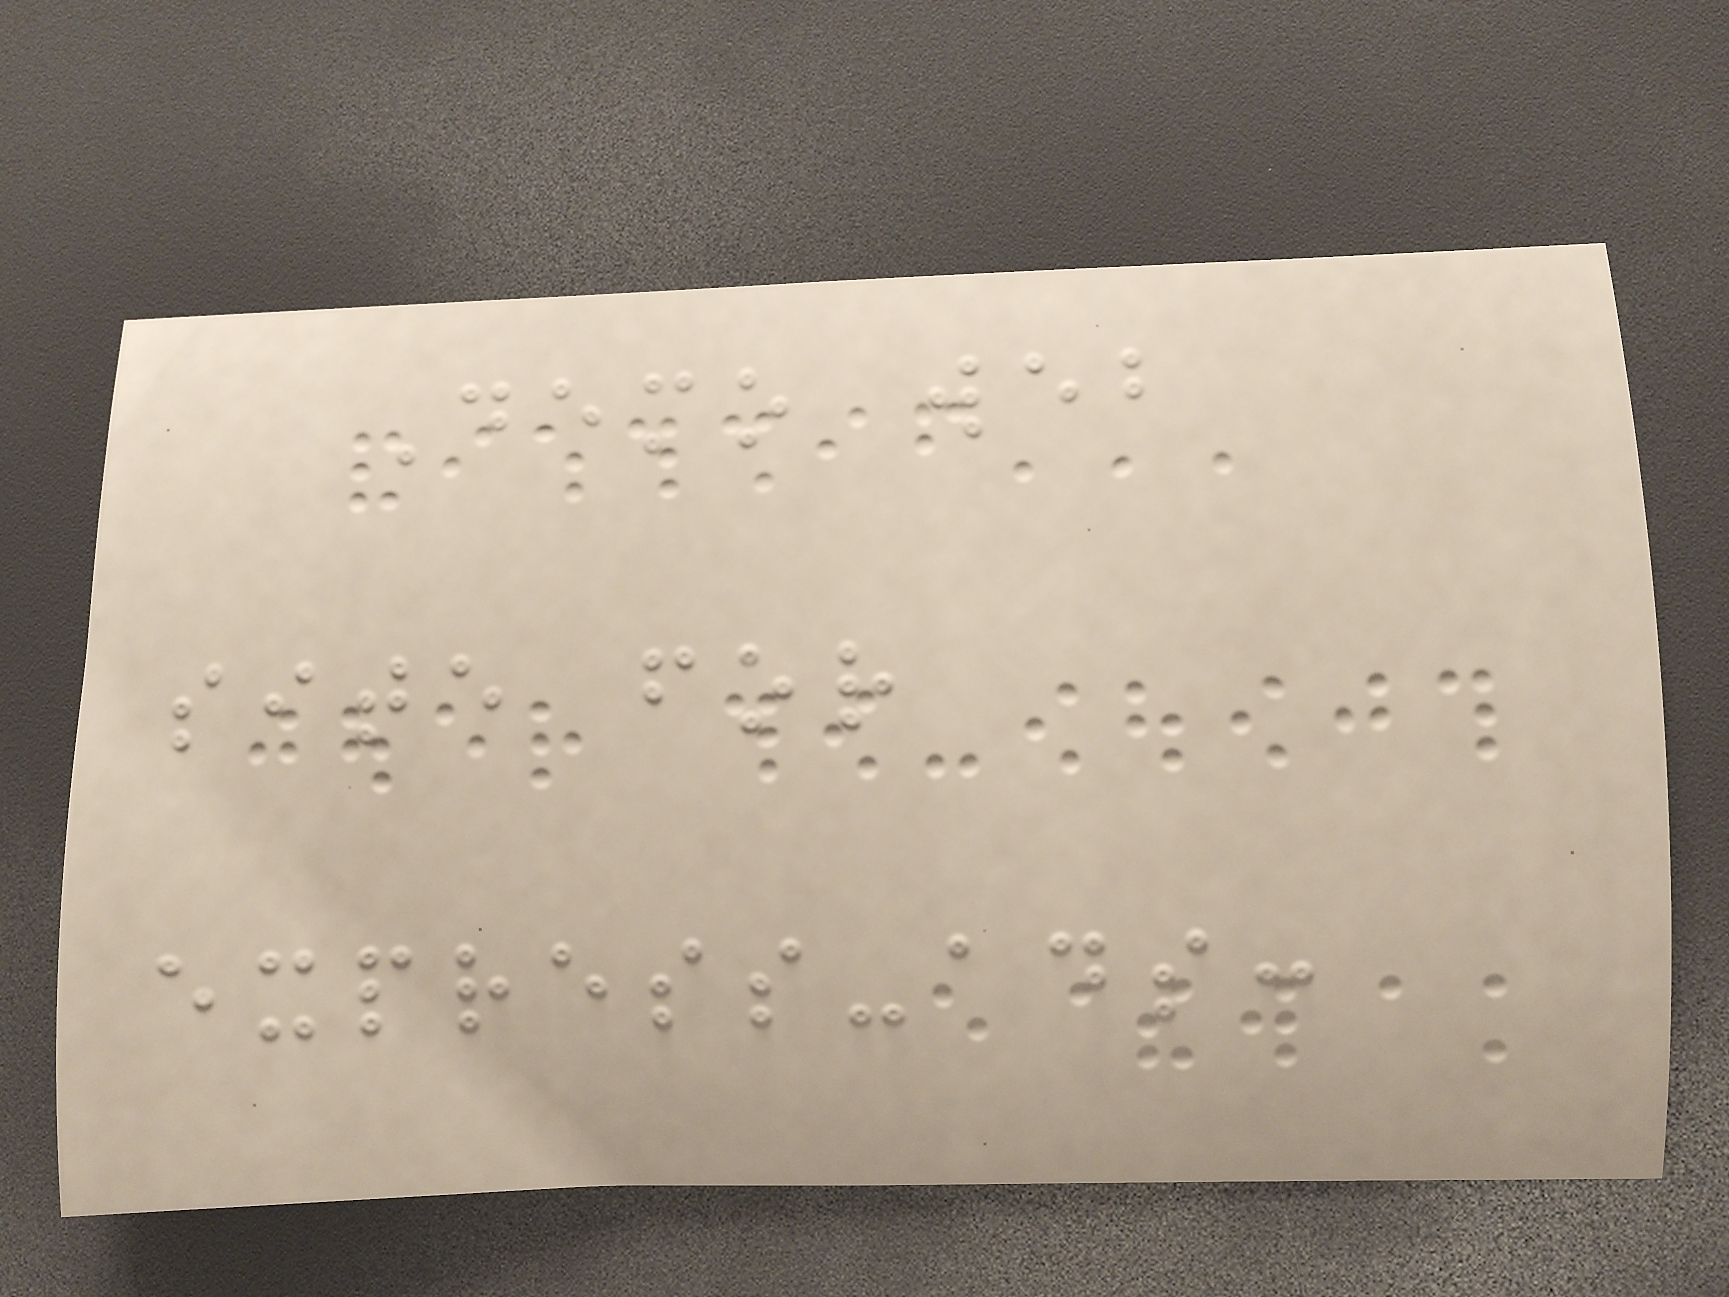Demo web
site for
express-ads:
